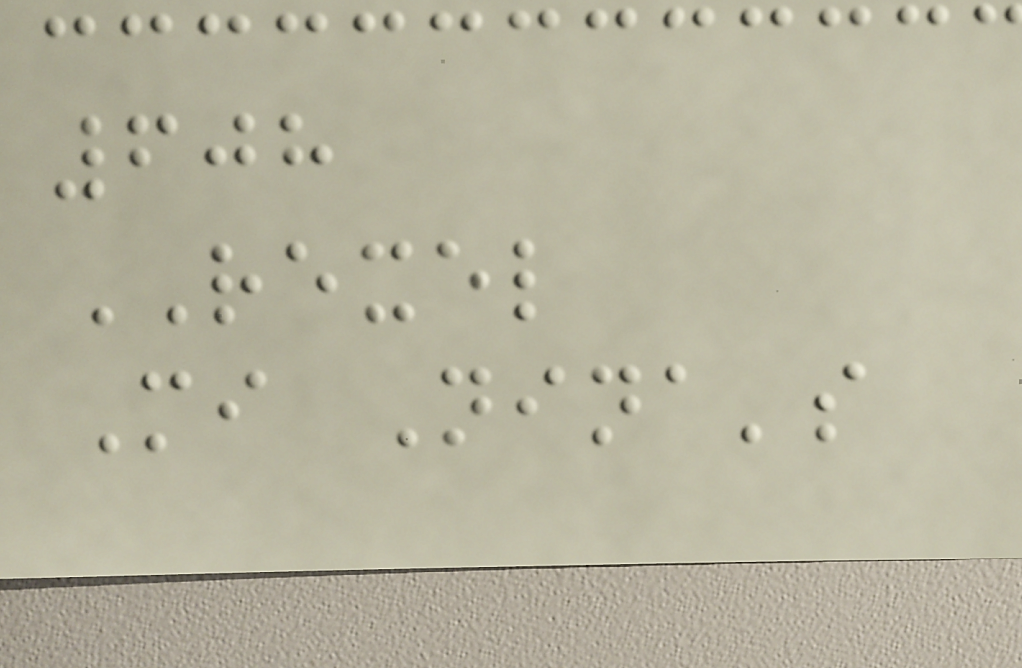608
REXEL
Mi Nina's
